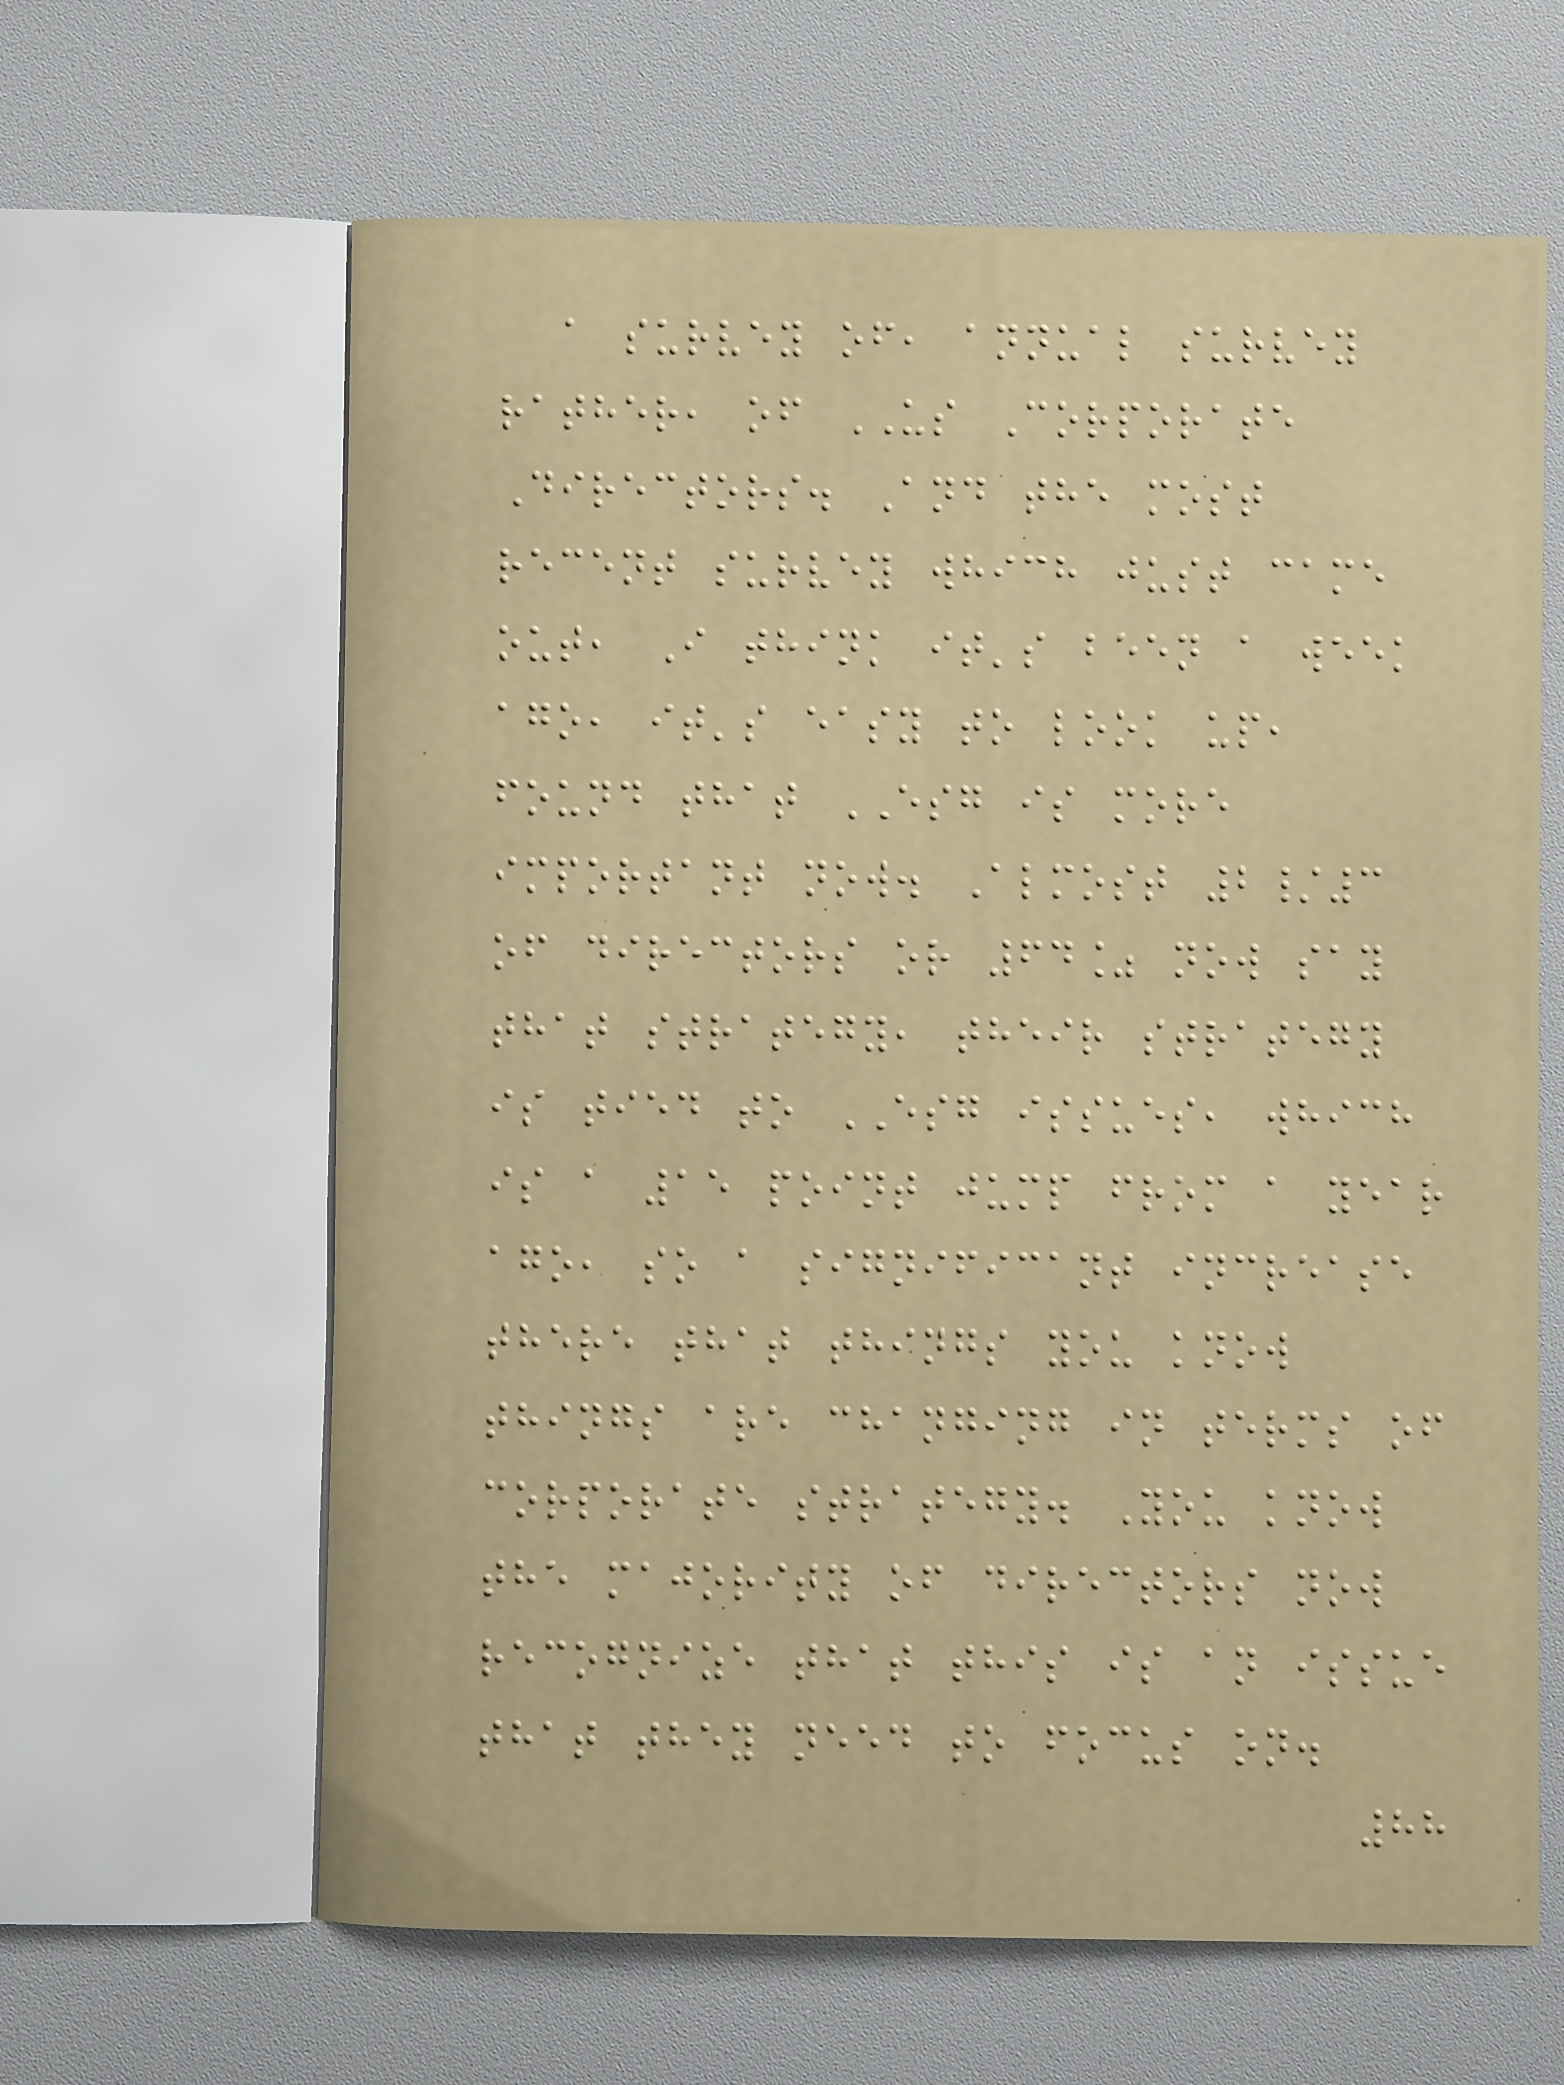a survey of, annual survey
rather, of US Corporate
Directors. And the most
recent survey which just came
out, I think it's been a week
ago, it's easy to look up,
found that ESG is more
important now. Almost 2/3
of directors or 64% now say
that strategy, their strategy
is tied to ESG issues, which
is a 15 point jump from a year
ago, so a significant increase
there that things you know
things are changing in terms of
corporate strategy. You know
the majority of directors now
recognize that this is an issue
that they need to focus on.
88
